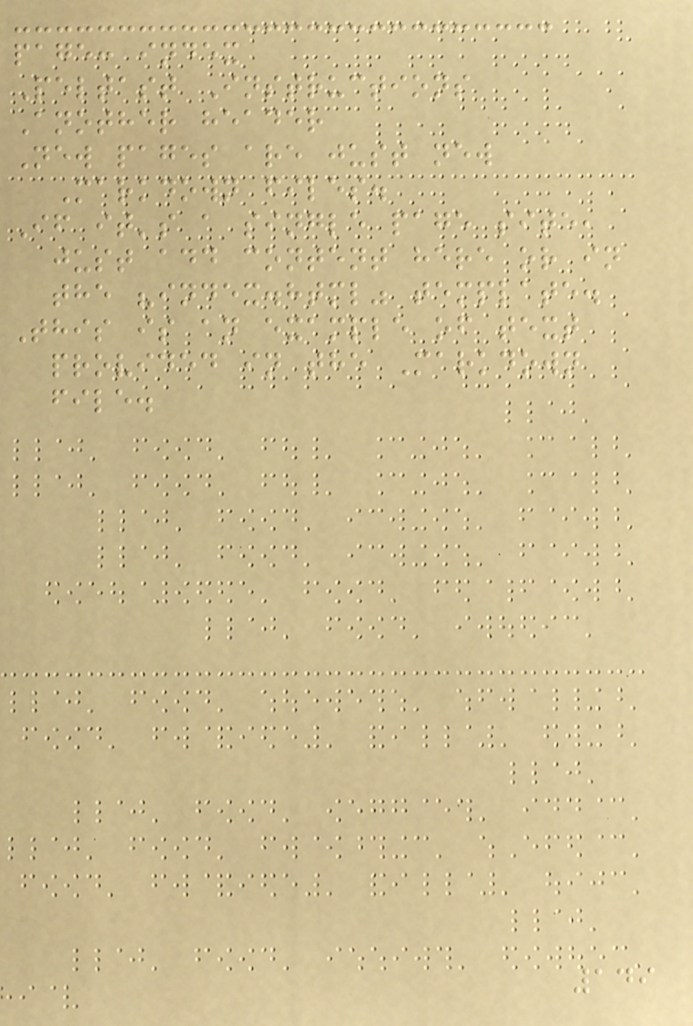page: index
Peltast Instructions
Another header
New pages are just new
Markdown files.
If it's a single page site,
just add content here or in
the "index.html" template.
This is an example of text
provided in the Markdown
file.
149
